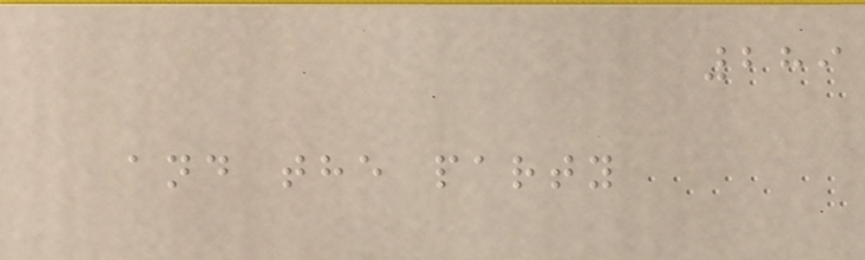289
and the party
